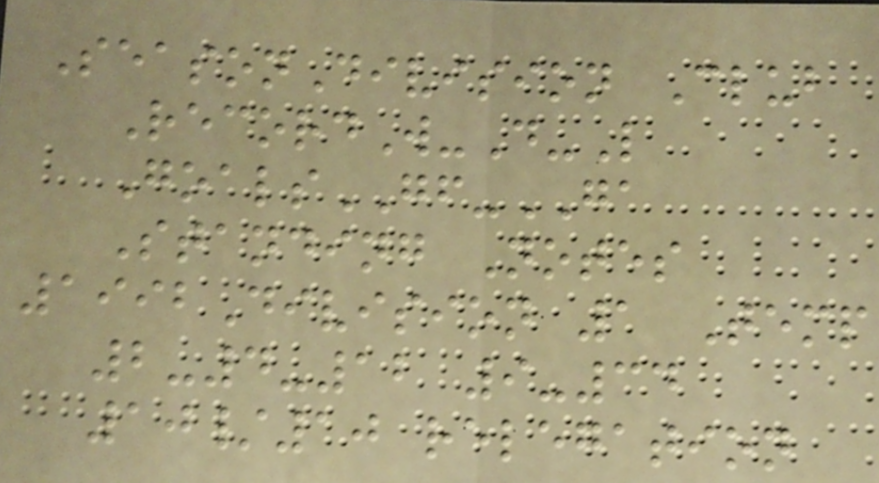SeasonDivision Club
RecordW-D-L
GoalsGF-GA
Standing Notes
1992Division 1 Temp
2-4-12 9-34
10/10 relegation
